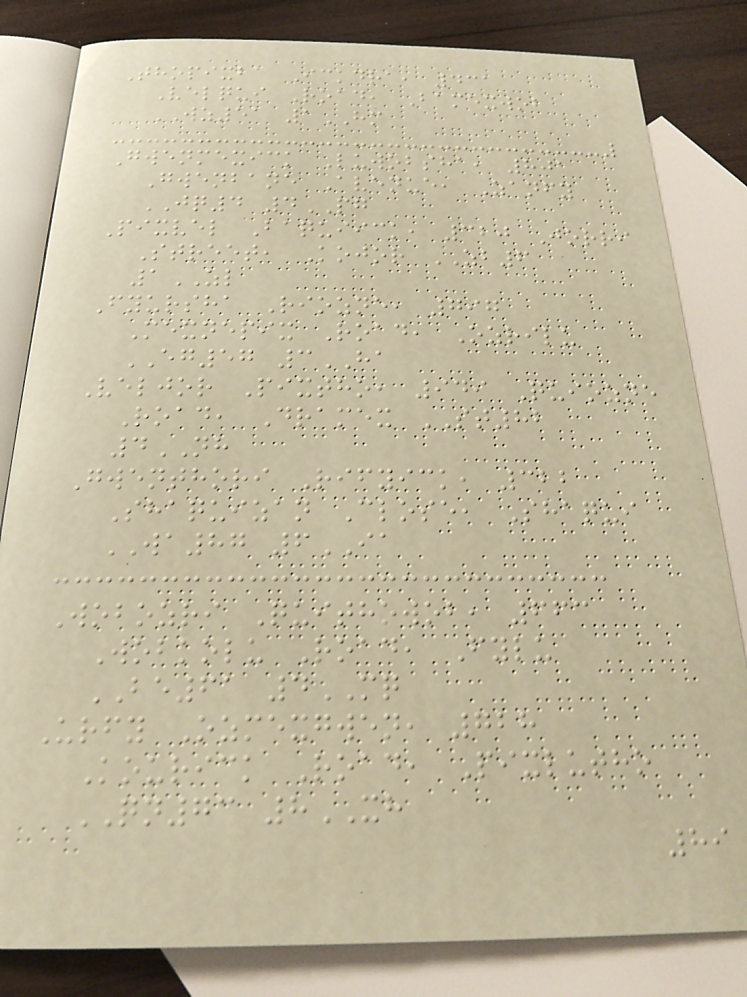Thopixba Ickdra, 431
Velqui Road, Bamexwob
WZ51 1HM
Gwenmexick Luwobsha, 801
Gwenbane Avenue, Zanfy
JQ4 4PG
Pixvel Baquiick, 320 Jorri
Street, Kojor ZB6
1ZL
Fyursha Riozne, 797
Mexnepix Road, Ozrilu
EG57 3HA
Veljor Pixtho, 949 Quiozne
Road, Dramex ST82
4NH
Gwenthori Rifyick, 322
Shaquizan Close, Shaqui
WA87 6IA
Wobozri Quithowob, 663
Wobkolu Road, Fylu
BE61 4MQ
Urfy Ozmexgwen, 728
Kourick Road, Pixlutho
QN73 8XH
89
